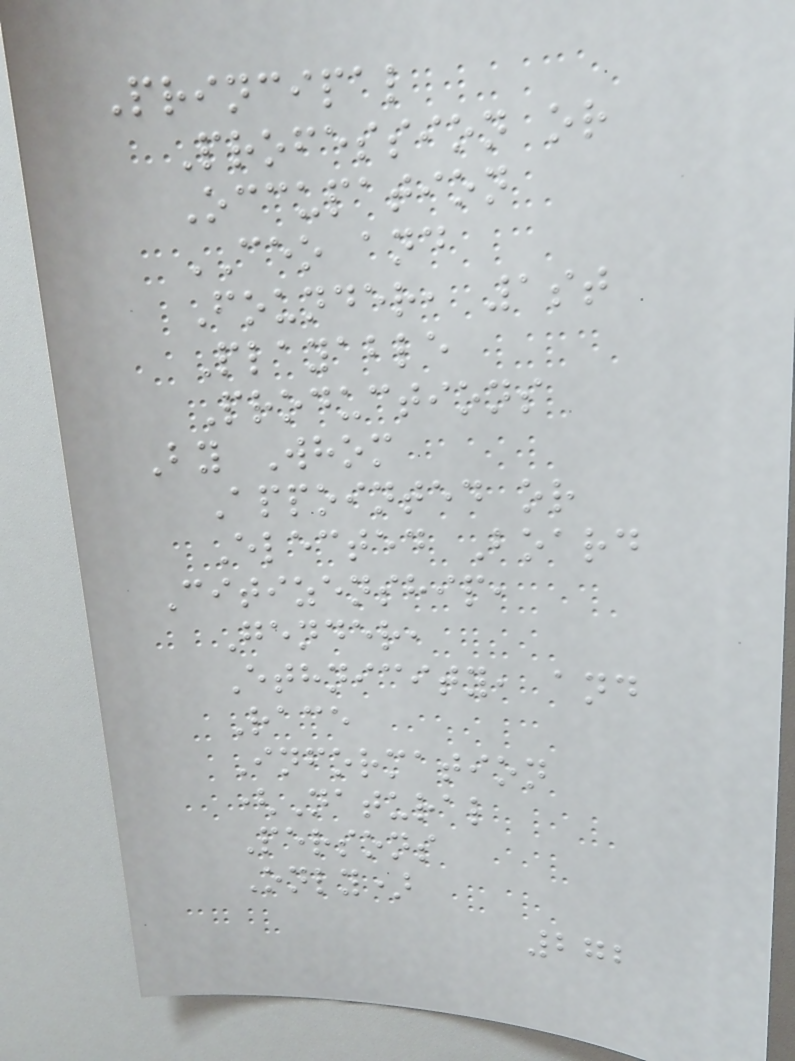Principal
Profession or
Occupation
CEO and
Founder, 1st
Playable
Productions
By Whom
Appointed or
Elected Board
Citizenship,
Gender,
Ethnicity, and
Race
Information
(Natural
Persons
Only)
272
